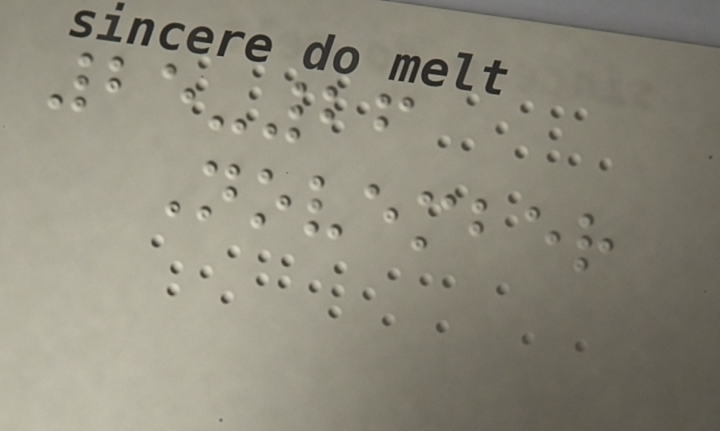25-26
November
